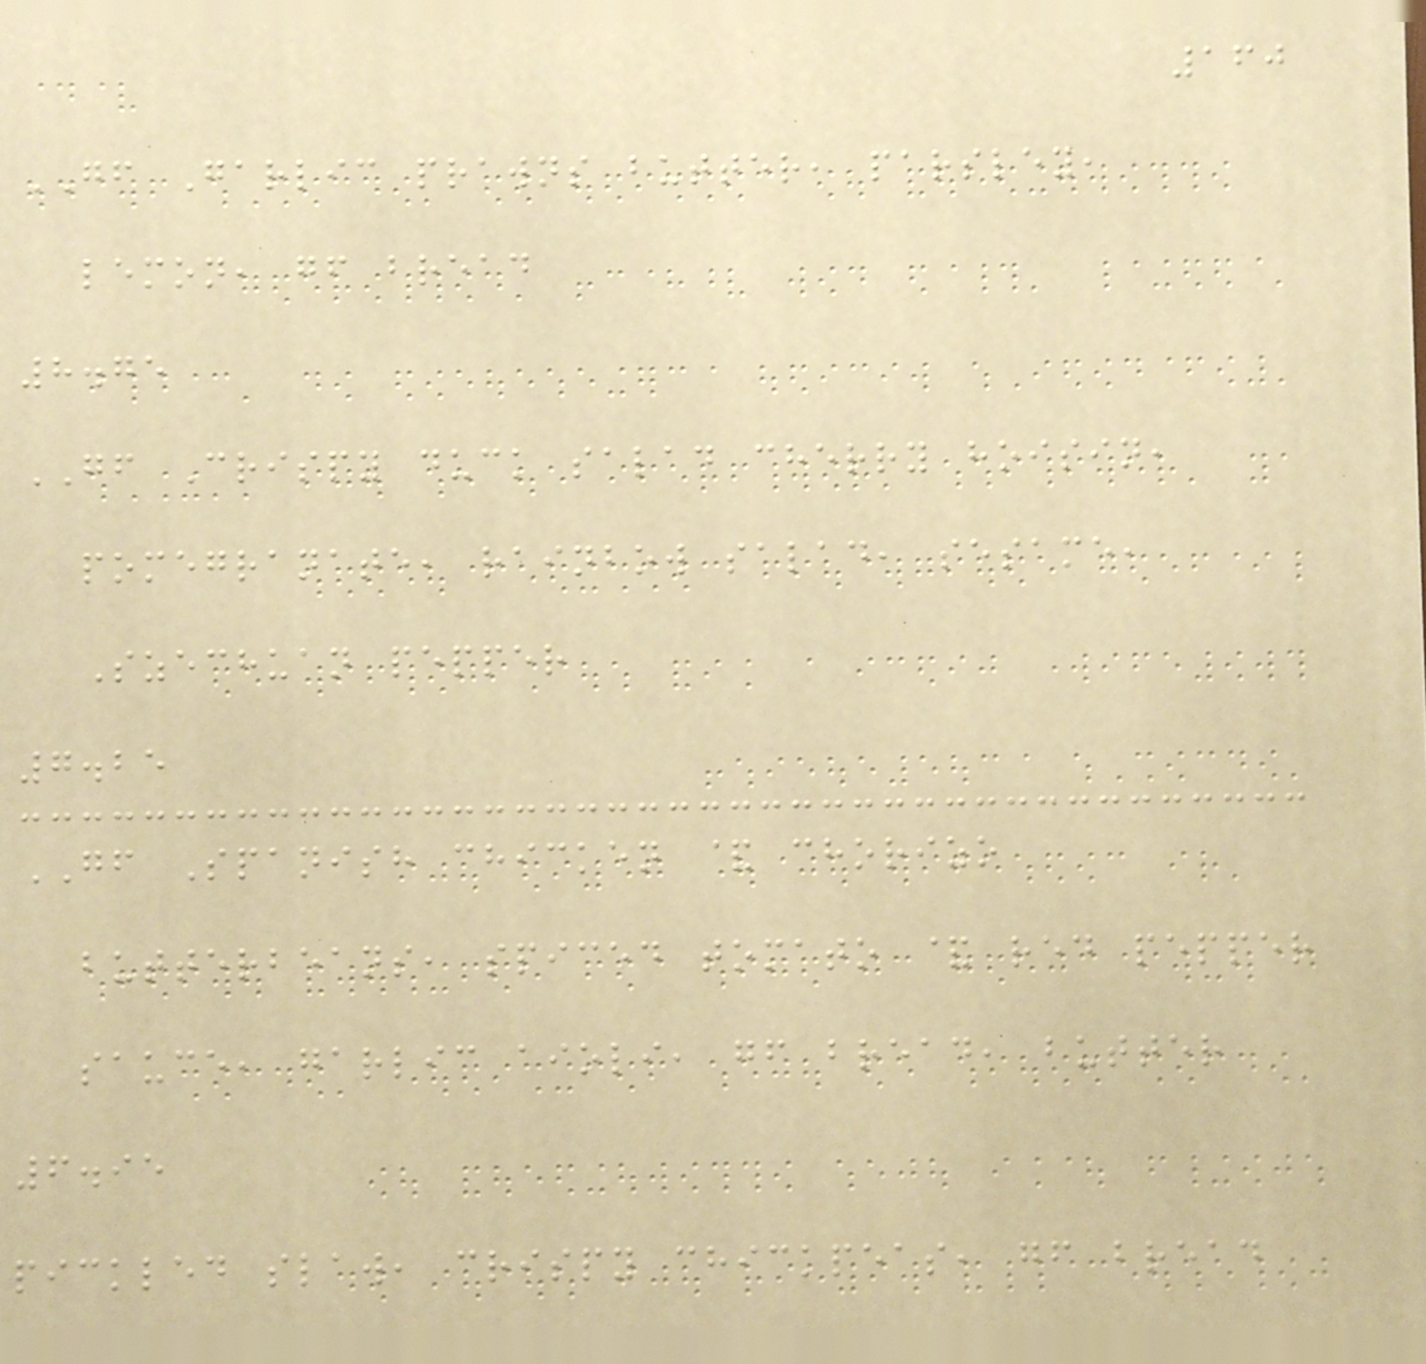160
GF Garlic prawns butter, parsley,
lemon, gf bread
8.75
GF Crispy duck salad cherry hoisin,
pomegranate, rainbow salad, sesame,
Szechuan pepper
7.25
GF Spanish chicken & chorizo
butterbeans, spiced tomato & red pepper
sauce, garlic aioli, gf bread, butter
6.95
pickled slaw, crispy chickpeas, gf bread
